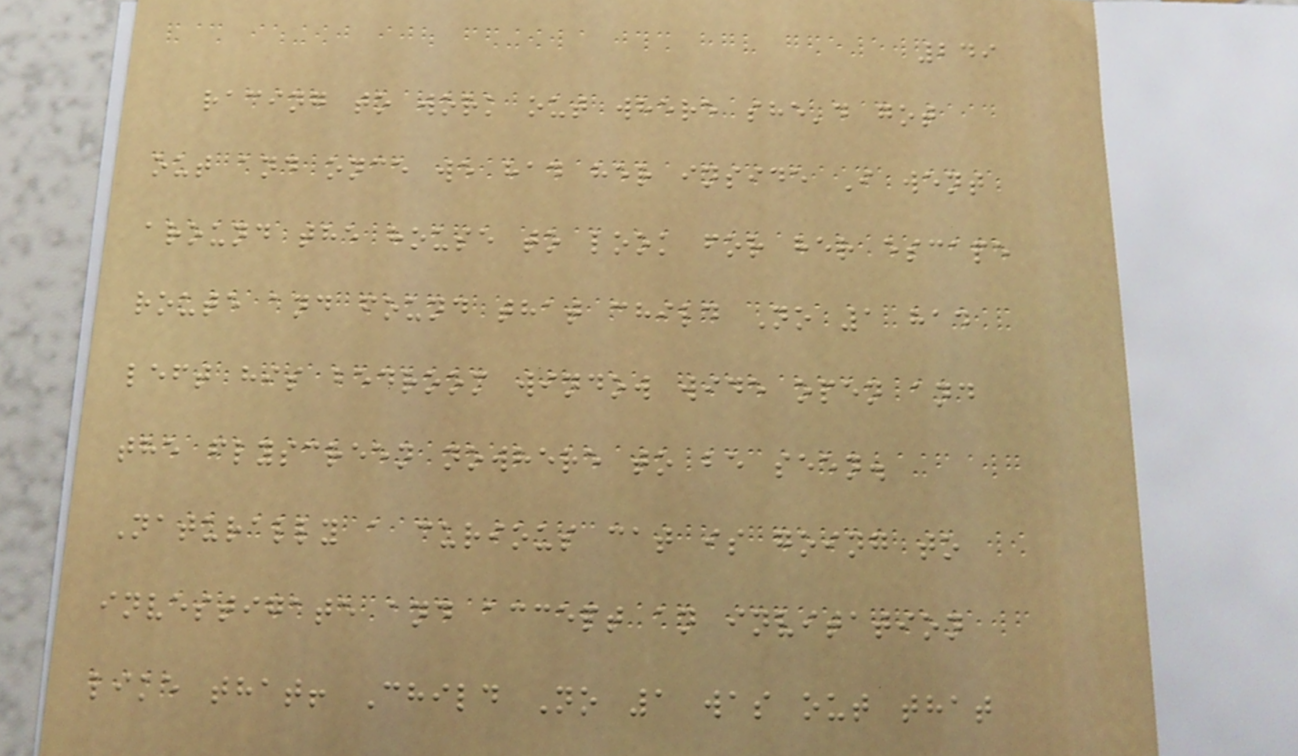249
racing to work out where she'd got
out and once we had her inside I went
around the house to look for her escape
route and found that child No 1 had
left his bedroom window wide open and
the flyscreen nowhere to be seen.
Naturally a curious cat is going to
investigate and accept an invitation
like that! Child No 1 was out that
